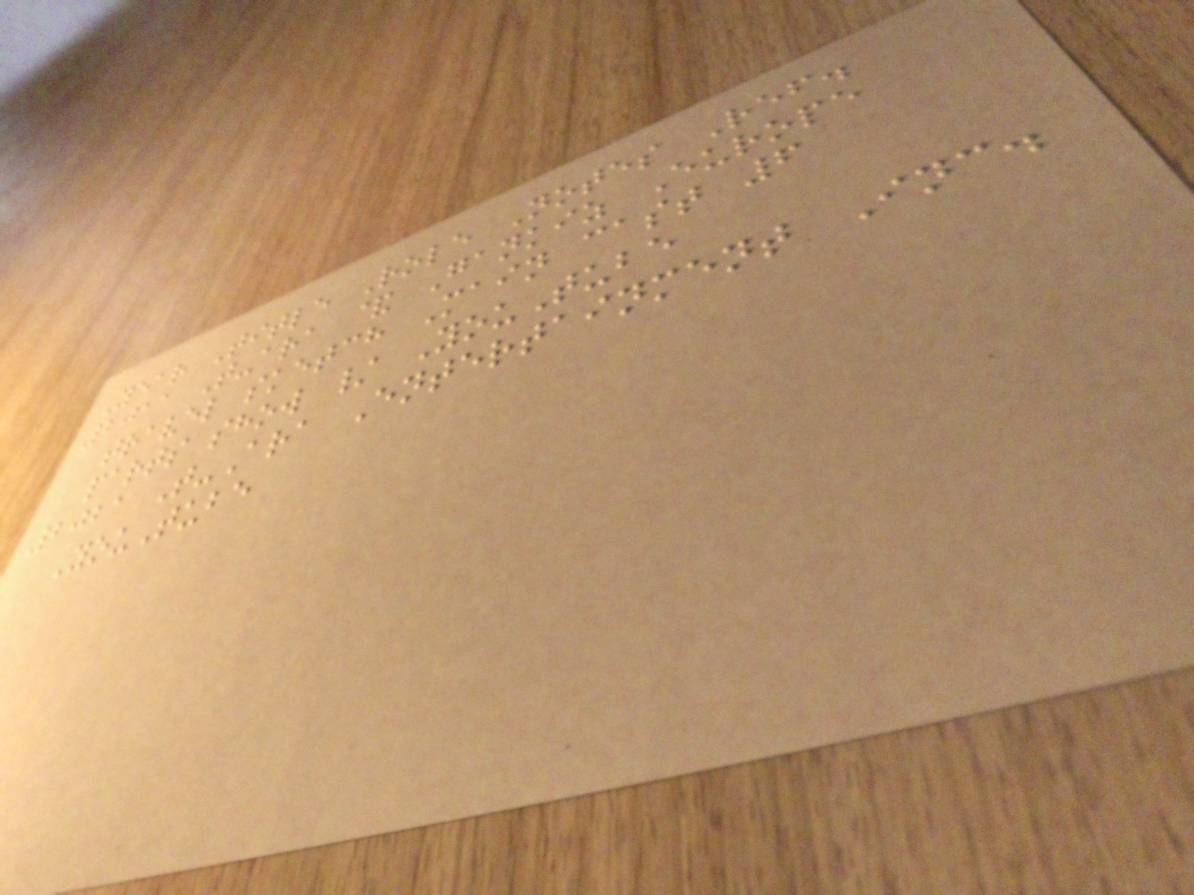Year Title Role Notes Ref.
2011 T-ara & Gankiz Europe
travel sketch Main cast 6
parts show / YouTube
2021 T-Ara Entertainment Inc.
YouTube
